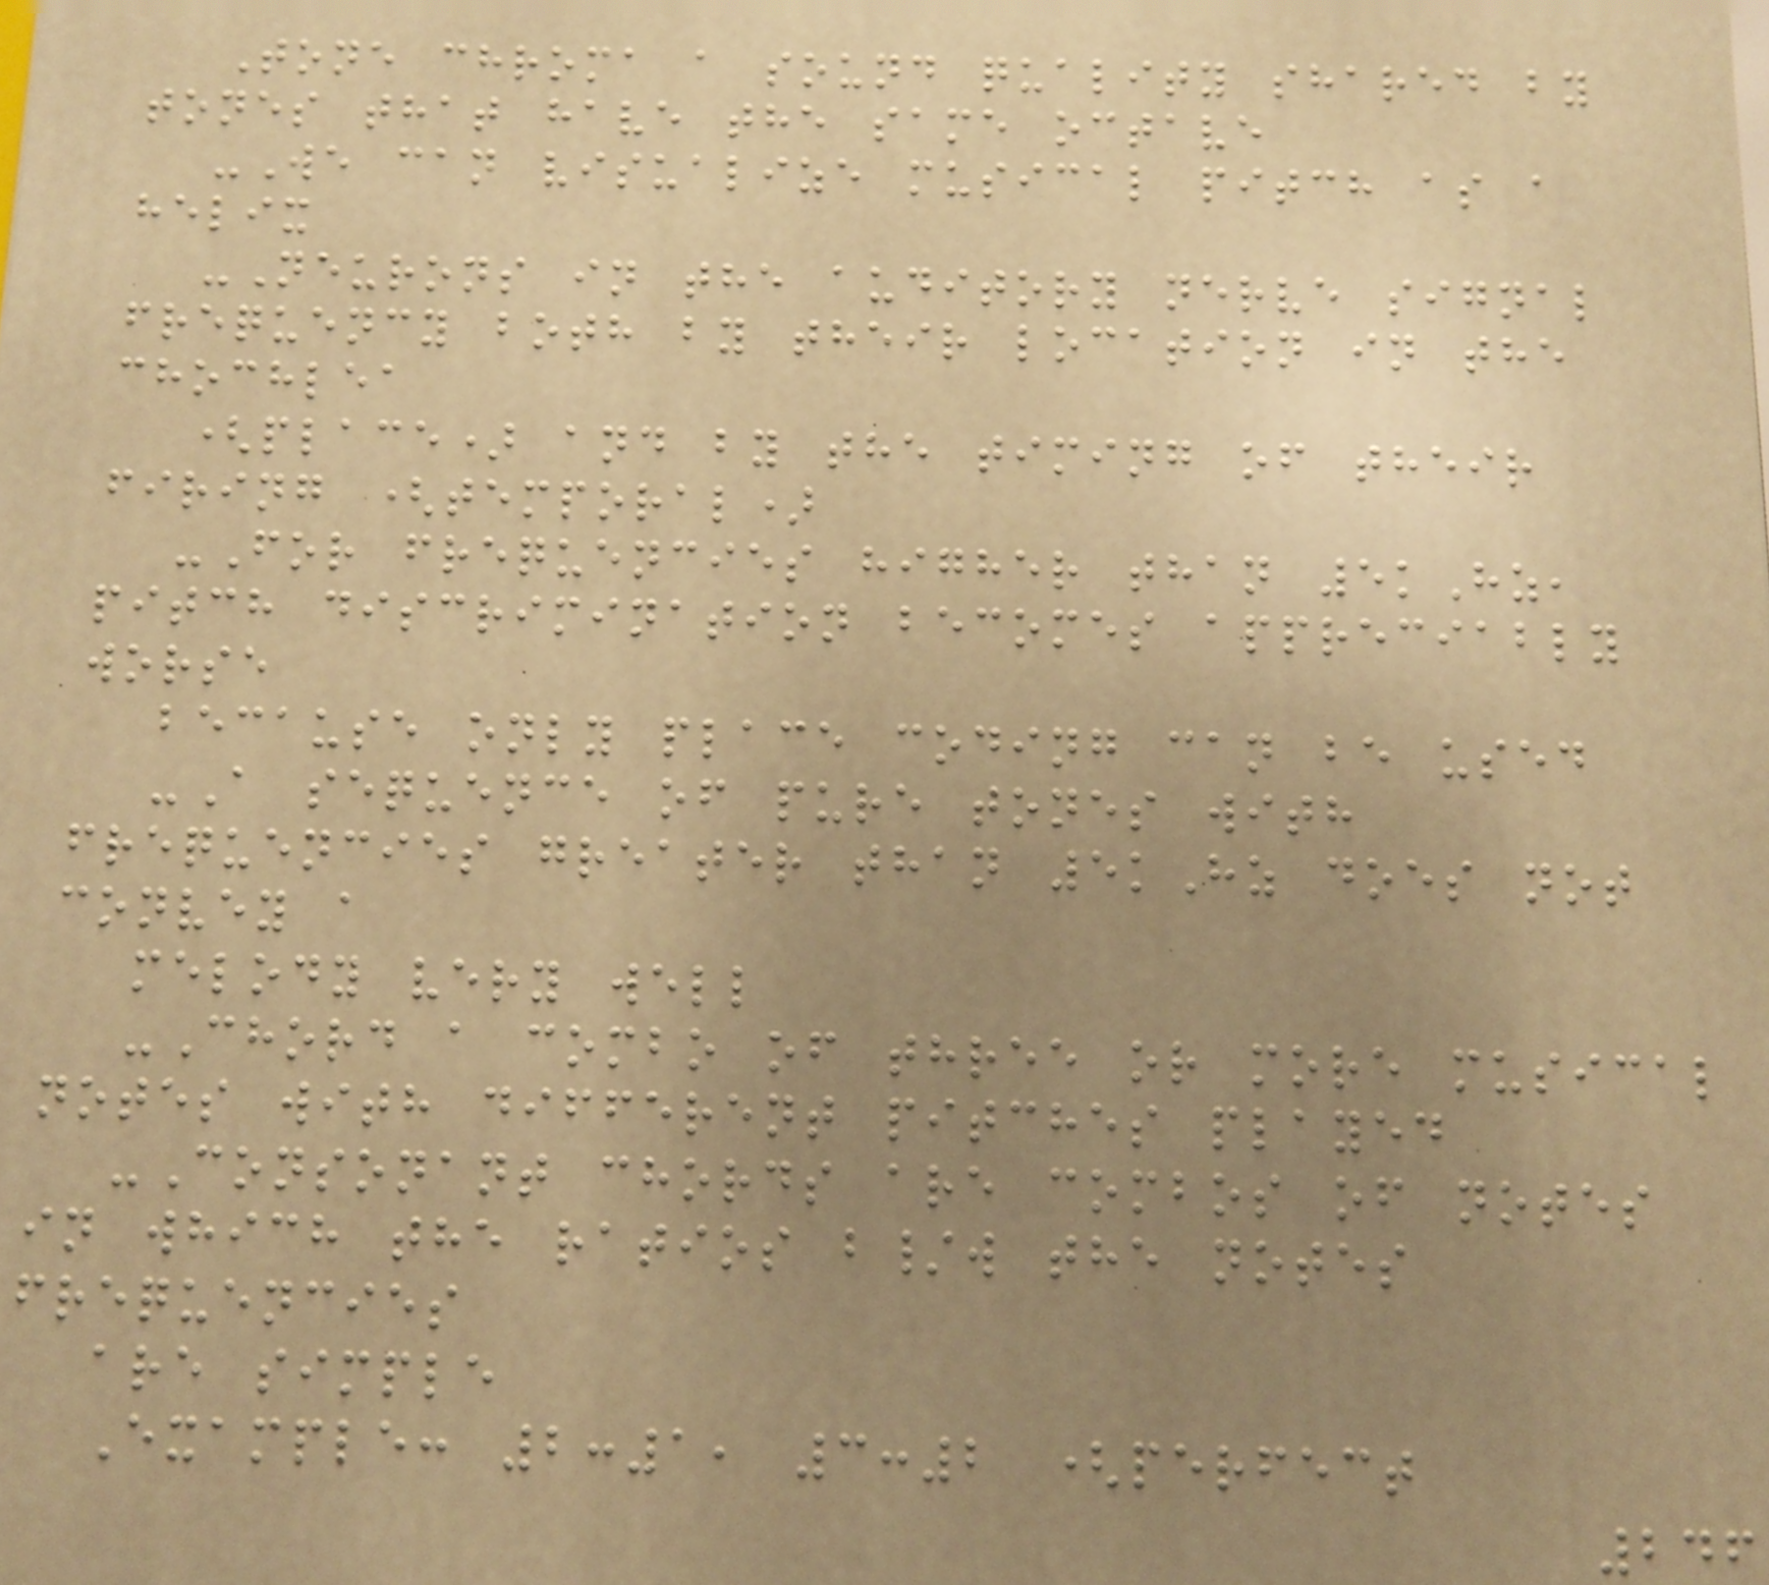Tone chroma a sound quality shared by
tones that have the same octave
-We can visualize musical pitch as a
helix
-Neurons in the auditory nerve signal
frequency both by their location in the
chochlea
(place) and by the timing of their
firing (temporal)
-For frequencies higher than 5kHz,
pitch discrimination becomes appreciably
worse
because only place coding can be used
-A sequence of pure tones with
frequencies greater than 5kHz does not
convey a
melody very well
-Chord a combo of three or more musical
notes with different pitches played
-Consonant chords are combos of notes
in which the ratios b/w the notes
frequencies
are simple
Example: 2:1, 3:2 (perfect
246
